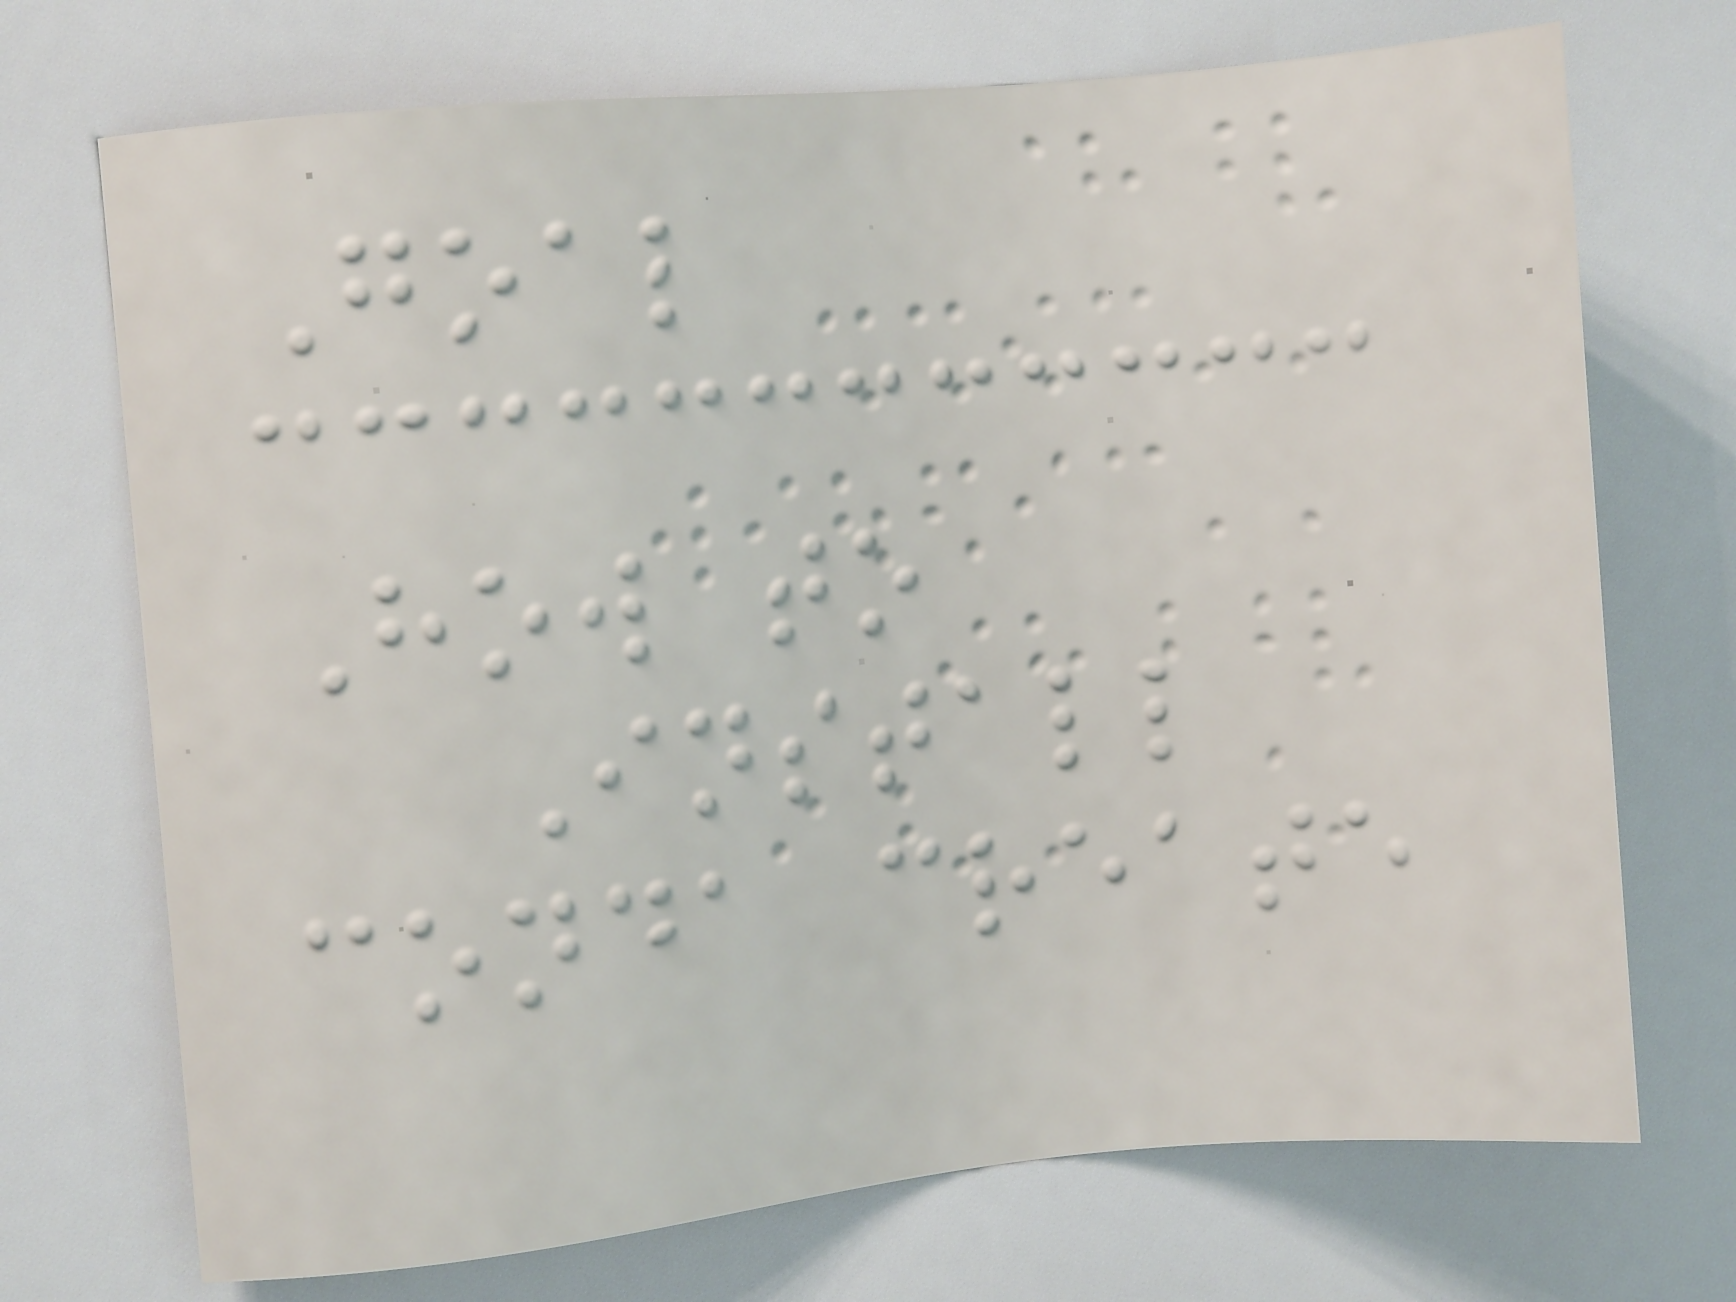Goal
How to
Install
conda create
